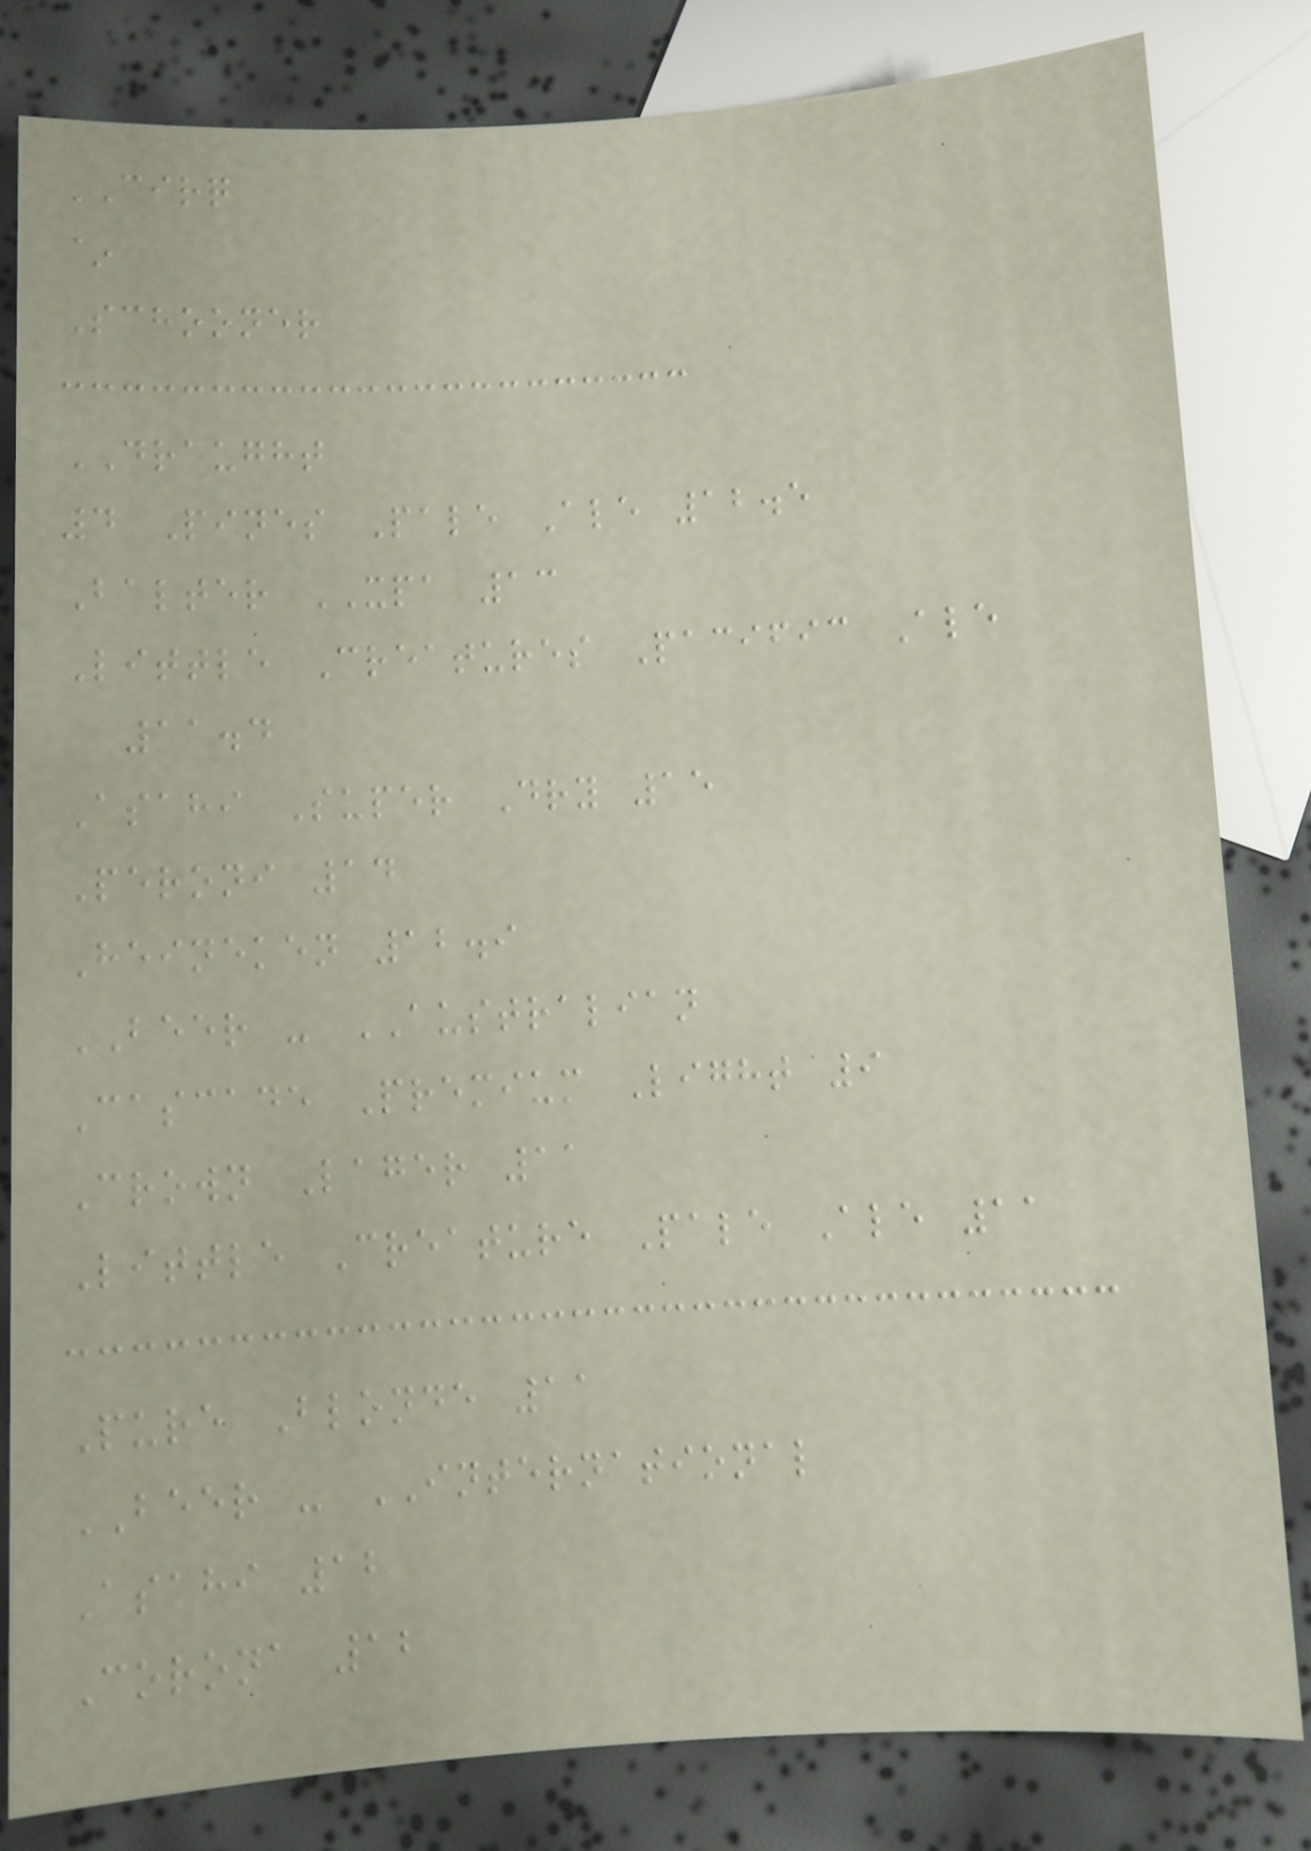CIRQ
~
Schooner
DRAUGHT
4 Pines Pale Ale 12.5
Balter XPA 13
Little Creatures Pacific Ale
11.4
Asahi Super Dry 15
Peroni 14
Heineken 12.9
BEER - AUSTRALIAN
Cascade Premium Light 9
Crown Lager 11
Little Creature Pale Ale 11
Pure Blonde 11
BEER - INTERNATIONAL
Asahi 12
Corona 12
